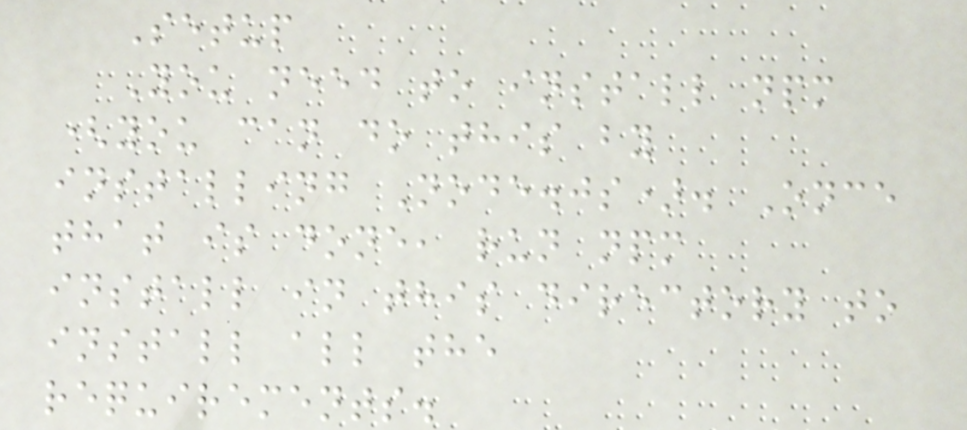Setup
You need to install npm
(you can do this by
installing Node.js). Once
that is done, run npm
install in this directory to
install all the
requirements.
